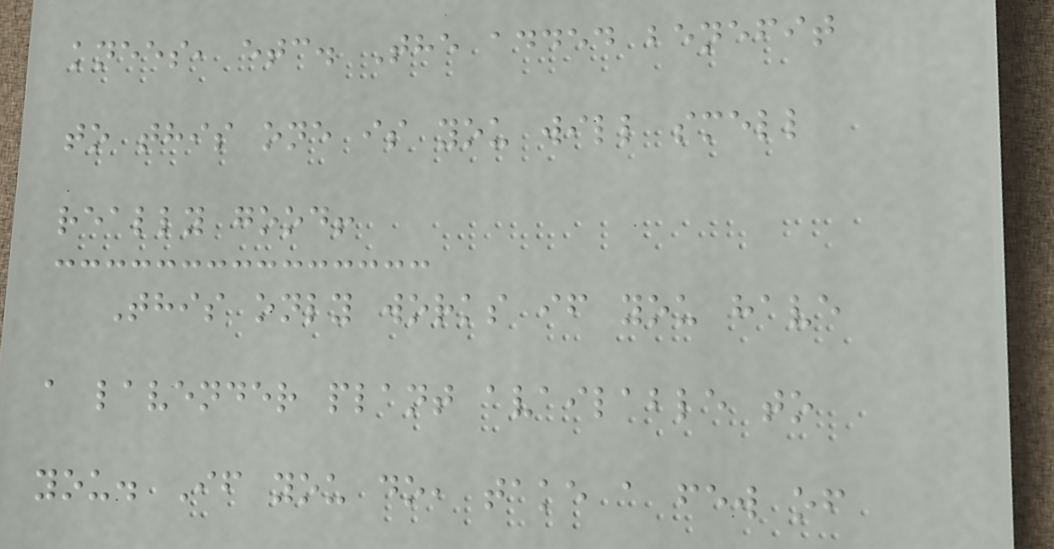knees, etc. The added benefit
to this one is you will smell
really good!
This only works if you have
a lavender plant available to
you. If you do, take a few of
